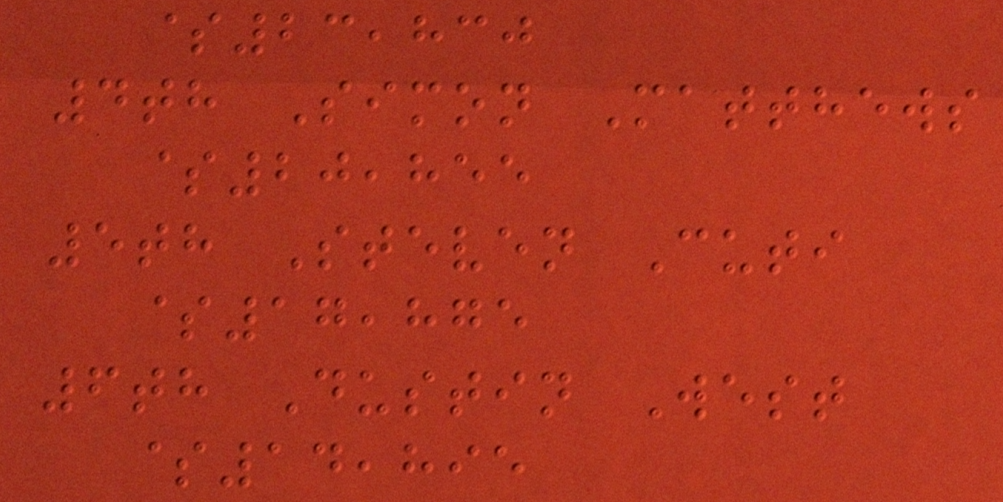$23,830
4th Simon Matthews
$20,855
5th Steven Cuti
$17,875
6th Dustin West
$14,895
